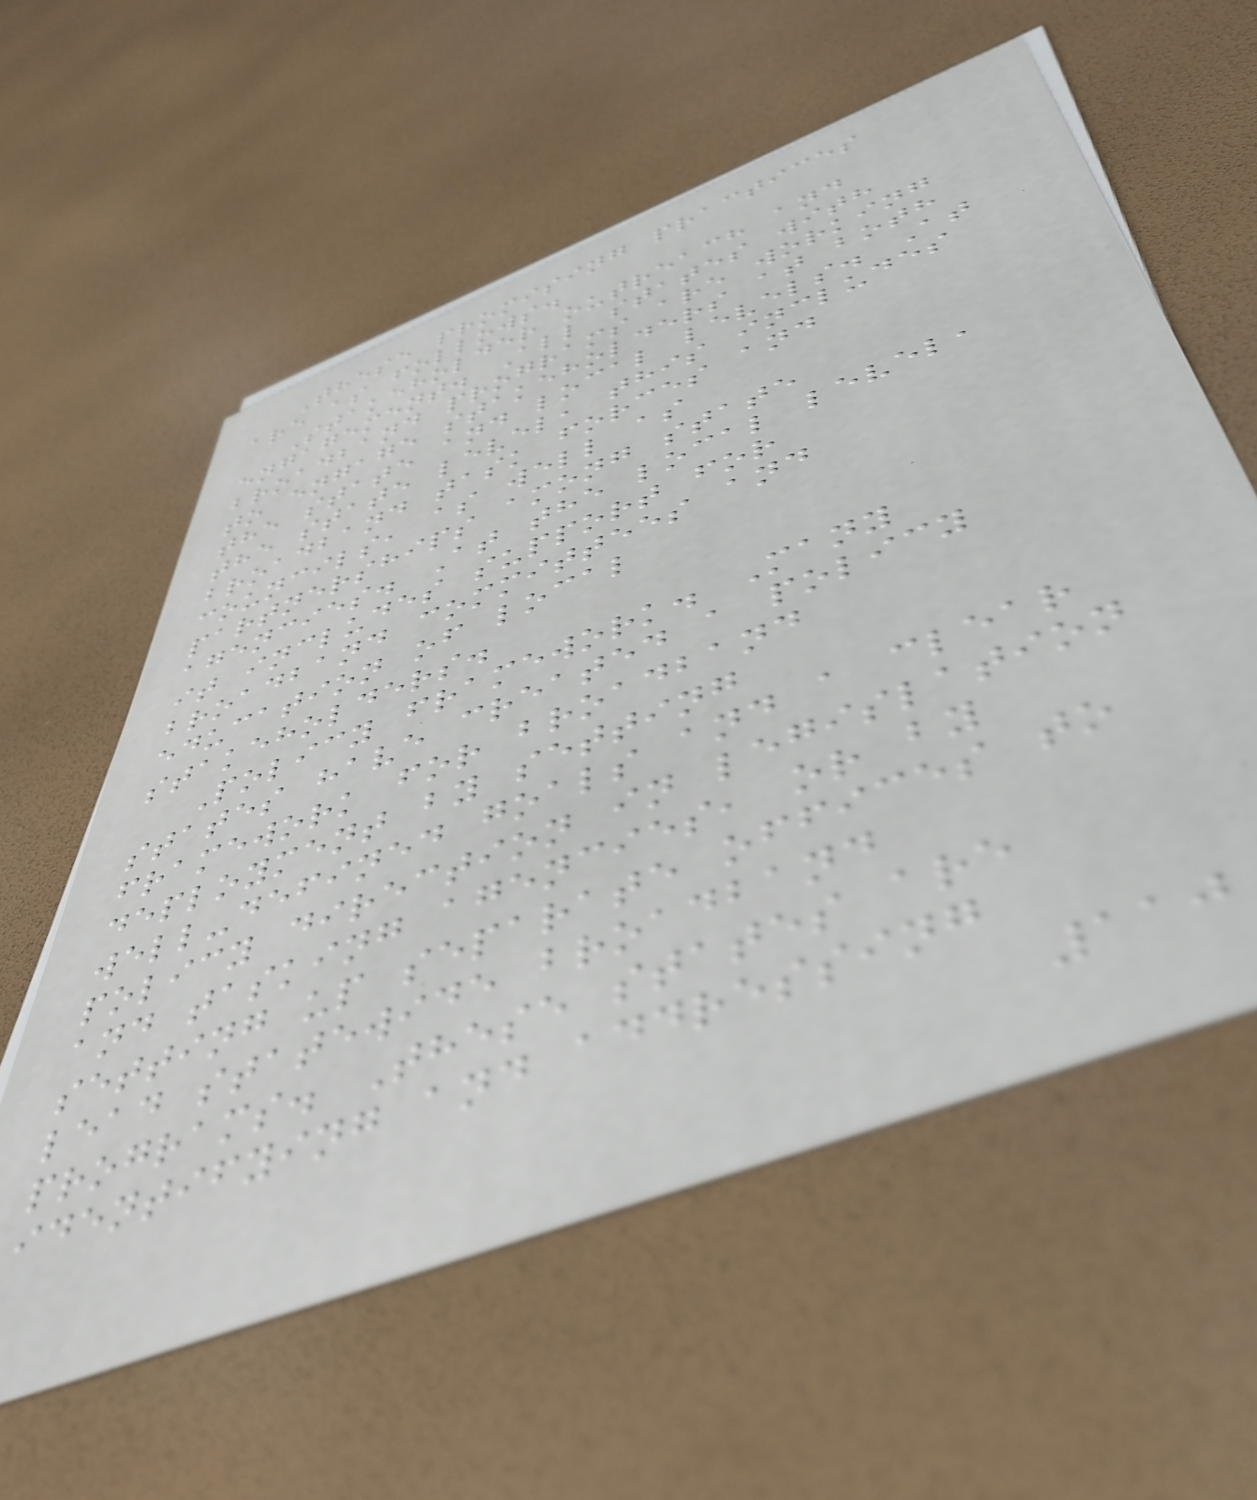These promising practices
are as follows.
Stakeholder outreach and
engagement. All states with
broadband programs are working
to engage stakeholders at both
the state and local levels. At
the state level, this includes
broadband task forces and
councils, as well as
partnerships among state
agencies. At the local level,
it includes support for
broadband committees and
education of local
stakeholders.
Policy framework. Many
states have created a policy
framework for broadband
deployment by setting
well-defined goals and a clear
policy direction in legislation
and tasking agencies, or by
setting up separate offices to
lead statewide broadband
programs. These states are
identifying and addressing
110
